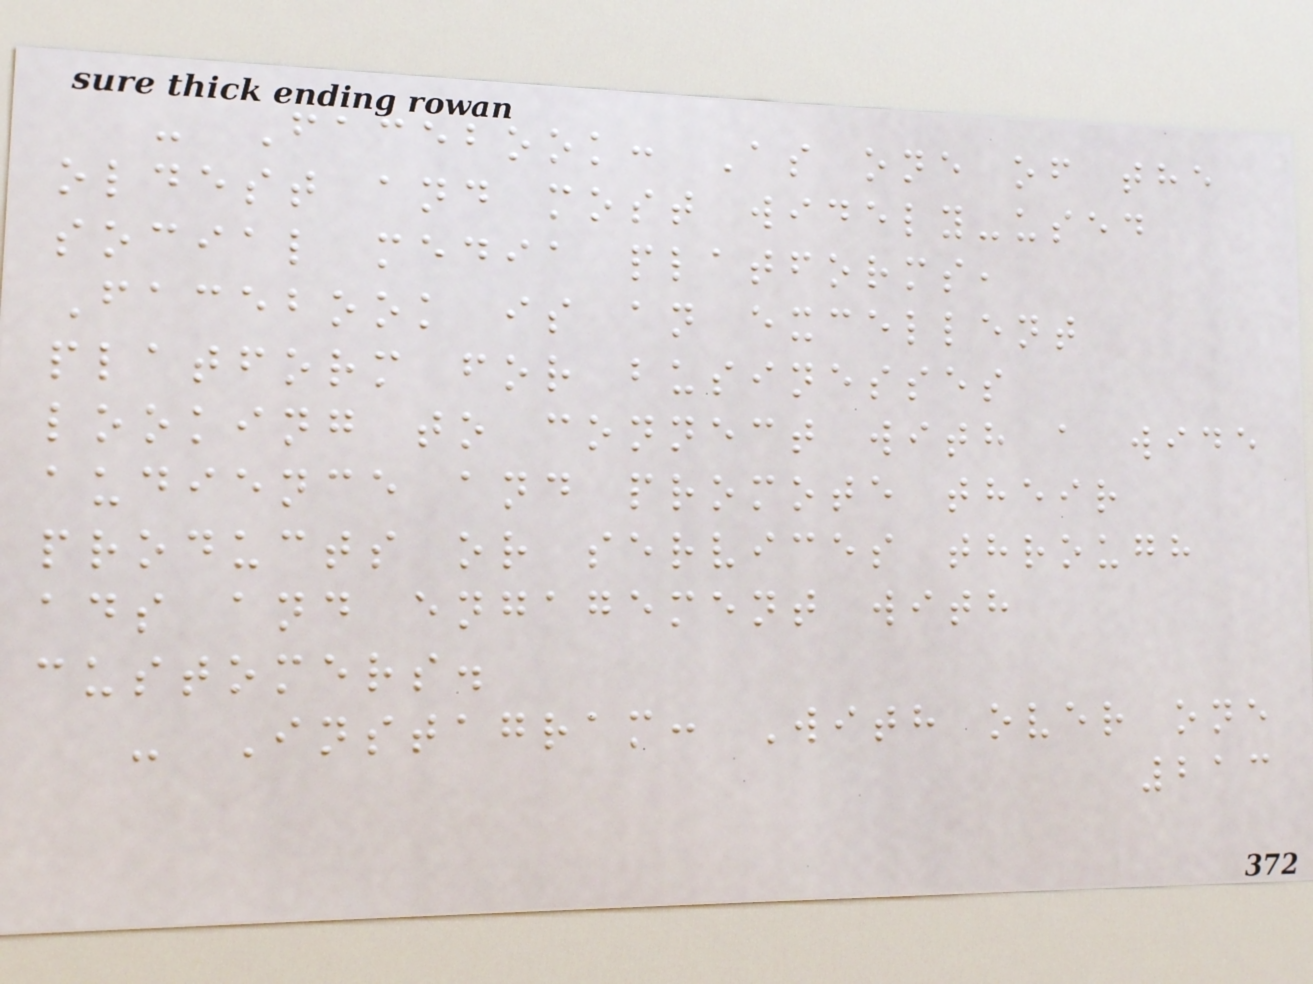- Facebook: As one of the
oldest and most widely-used
social media platforms,
Facebook is an excellent
platform for businesses
looking to connect with a wide
audience and promote their
products or services through
ads and engagement with
customers.
- Instagram: With over one
213
